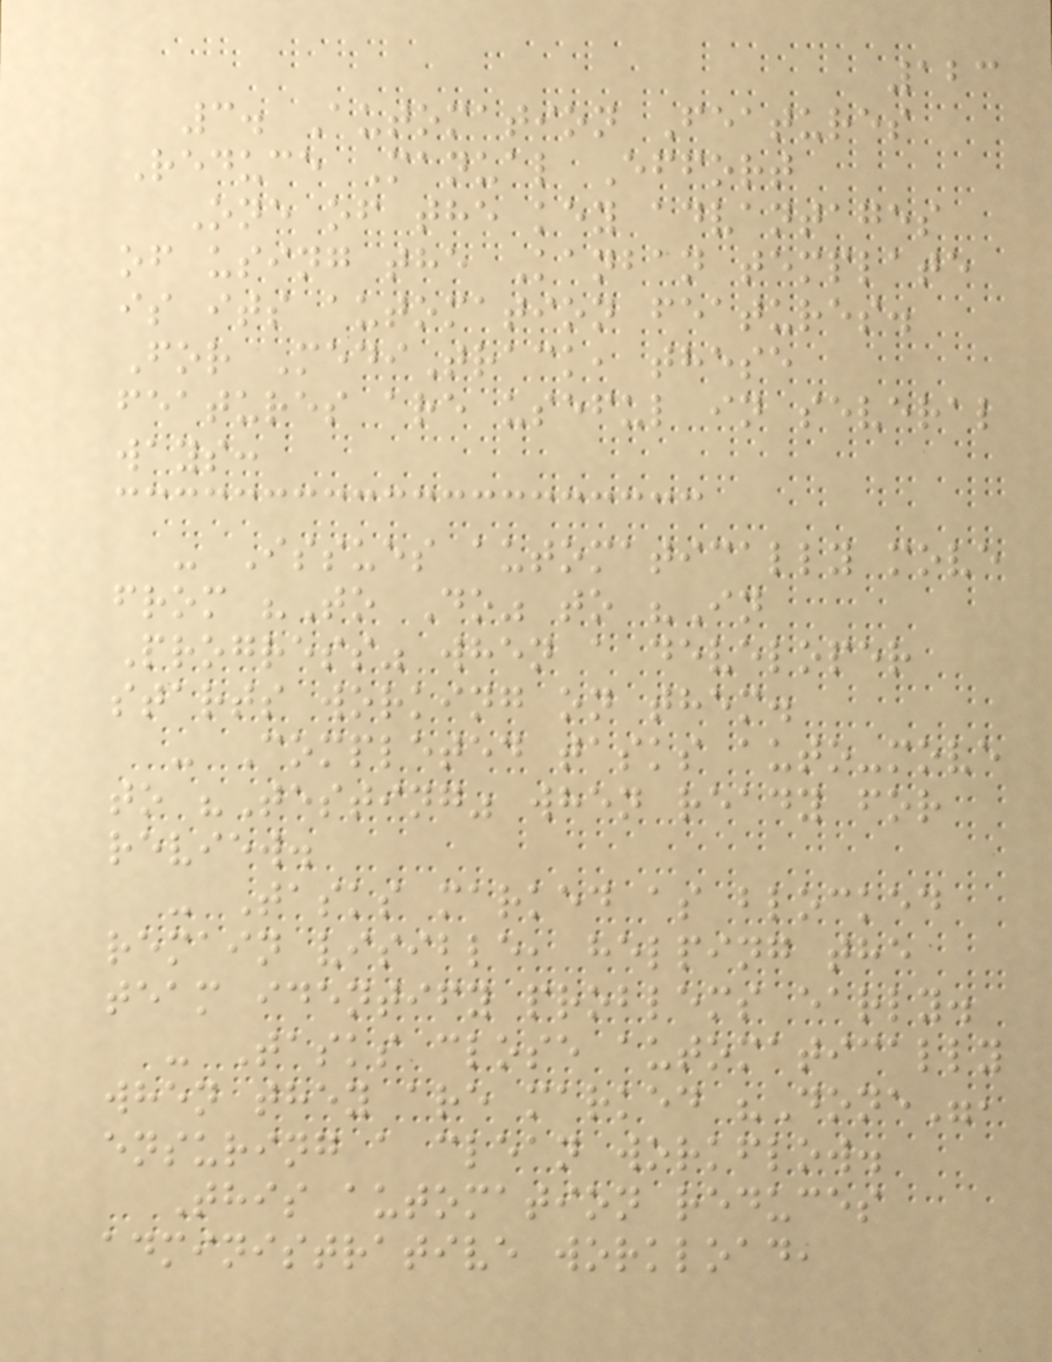123
3. Automation Features
Reduce Manual Effort
One of the key advantages
of using the Kanban template
is its automation features.
For MediTrack, these
features are useful in several
ways:
- Issues automatically move
from "To Do" to "In
Progress" when a developer
starts working on them.
- Completed tasks auto-move
to "Testing" when ready for
review.
- Tasks marked as blocked
remain visible, helping the
team identify problems early.
- Tasks close automatically
when they are marked "Done",
ensuring a clean workflow.
This automation reduces
administrative workload,
